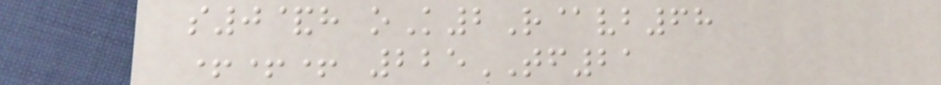s0&h oK2R@vb68
+++ 225TF21
